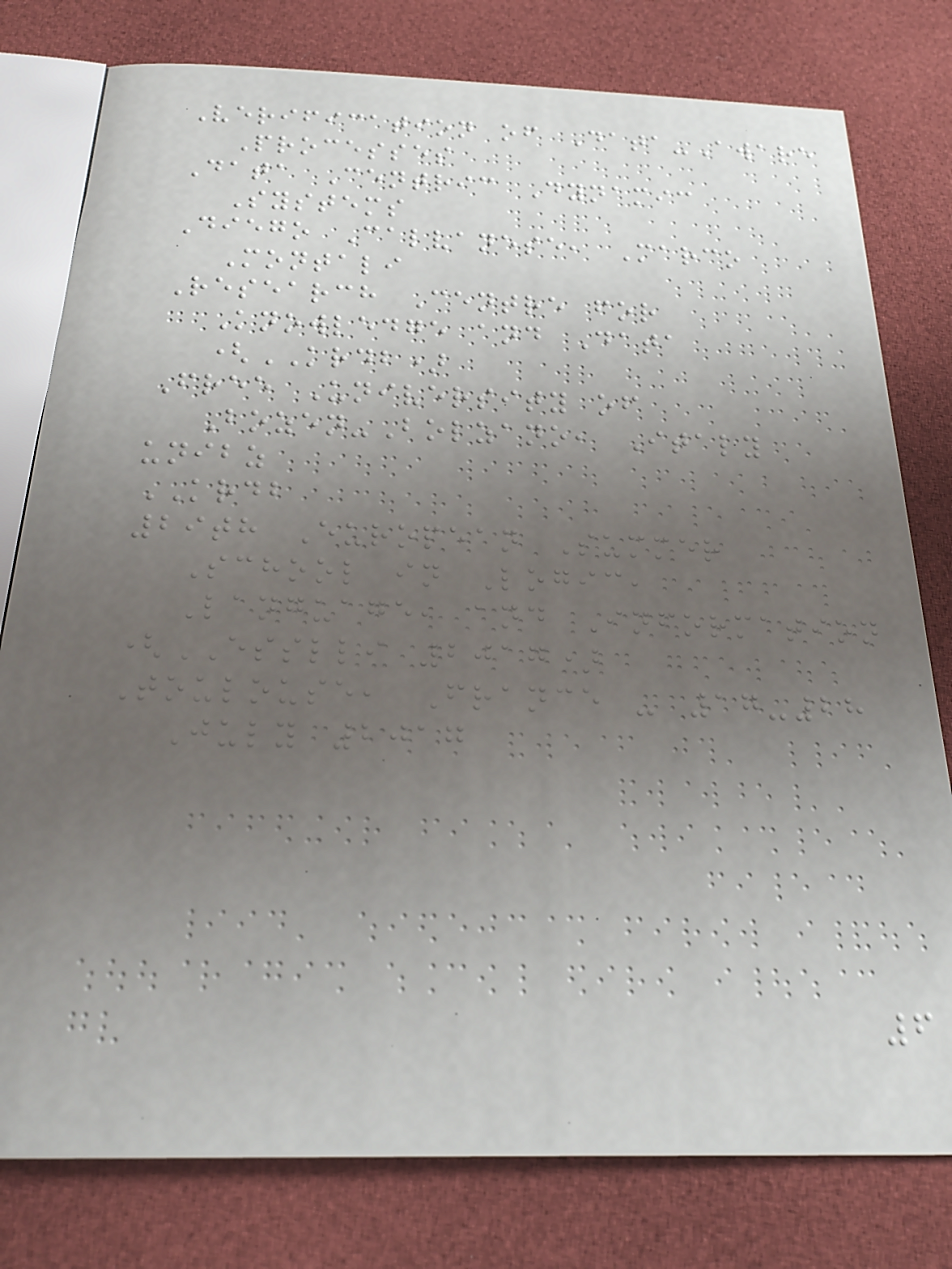Verification of Data-Aware
Processes
Data Centric Dynamic
Systems
Diego Calvanese, Marco
Montali
Research Centre for
Knowledge and Data
(KRDB)
Free University of
Bozen-Bolzano, Italy
unibz
KRDB
29th European Summer
School in Logic,
Language, and Information
(ESSLLI 2017)
Toulouse, France - 17-28
July 2017
6
